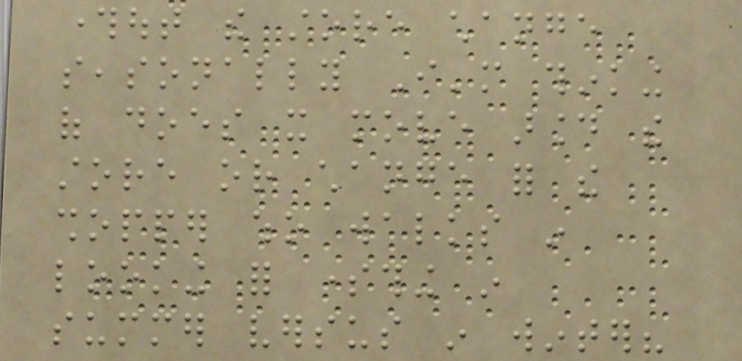throughout the store change
seasonally I'm thinking
of does it move around the
store or change for the
shopper who walks in
looking for something in
summer versus in winter?
